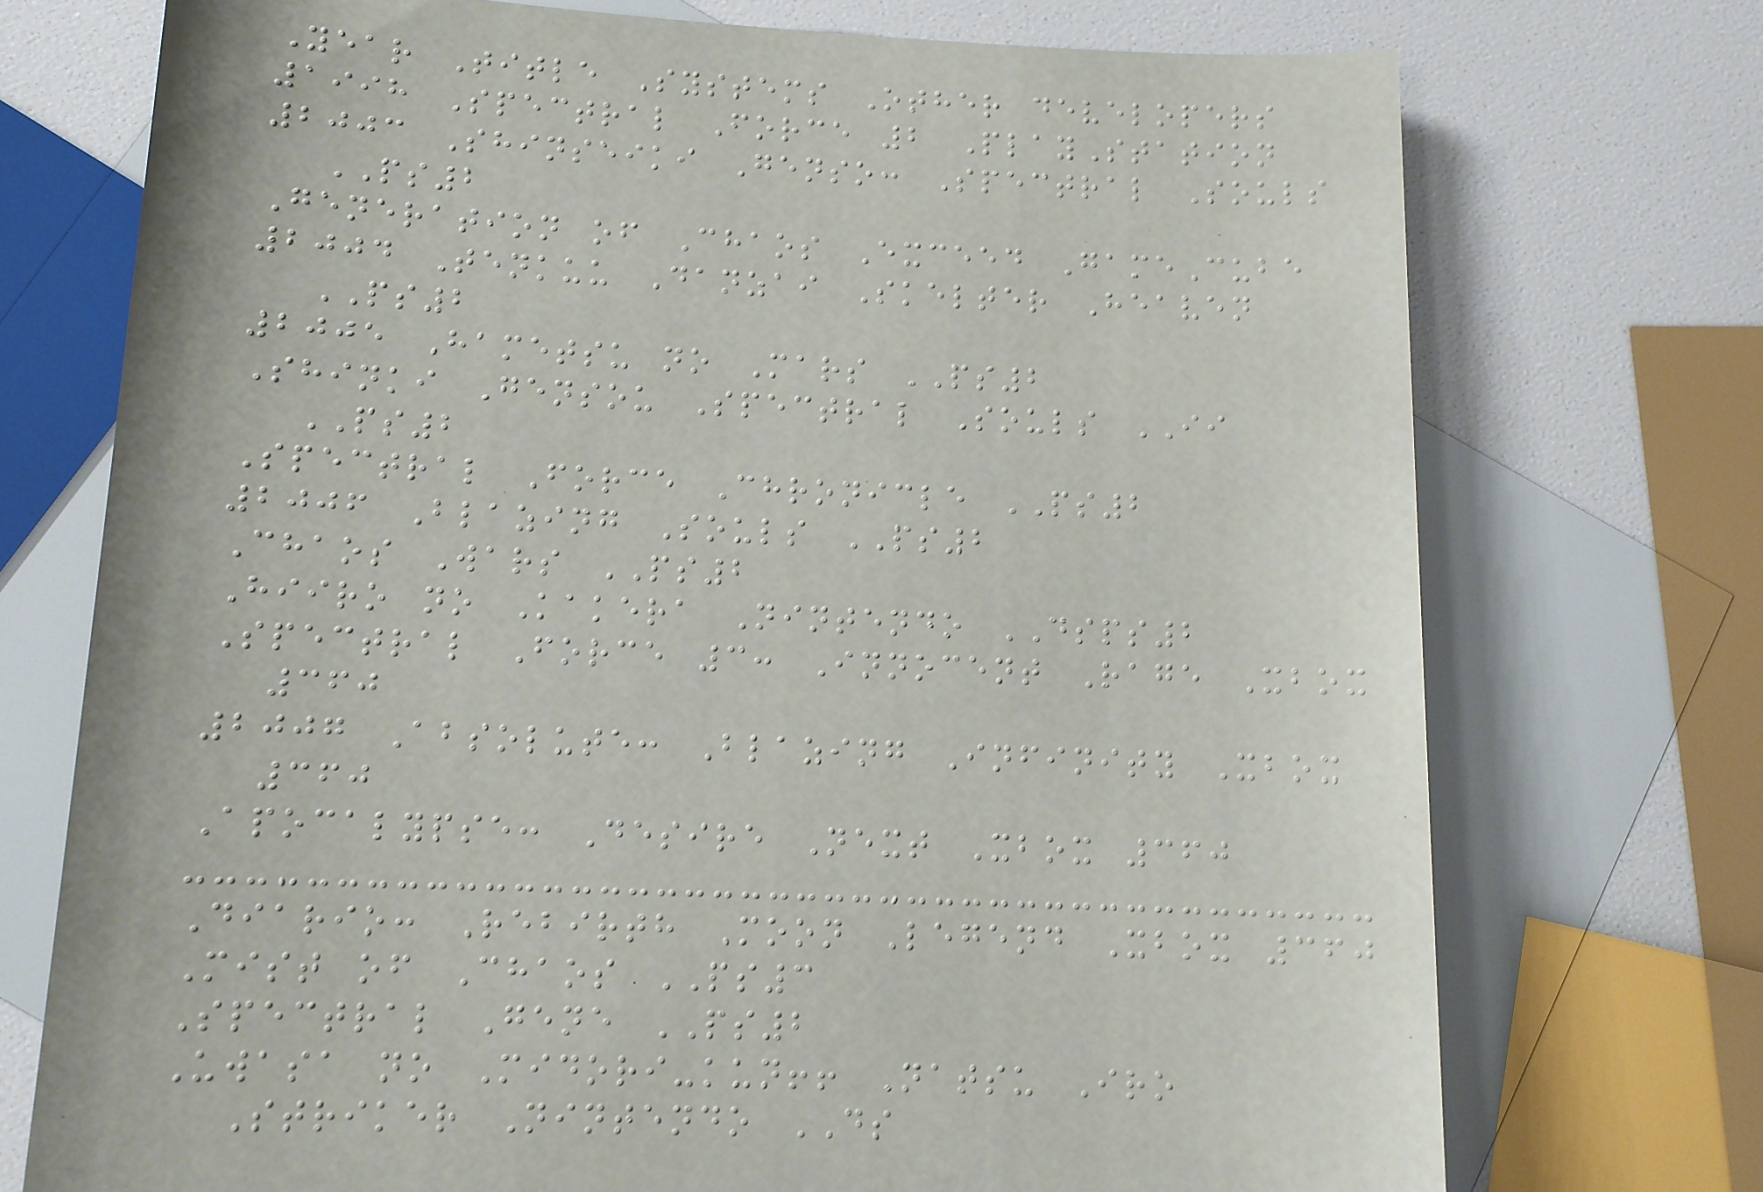Year Title Systems Other developers
1998 Spectral Force 2 PlayStation
2003 Shinseiki Genso: Spectral Souls
PS2
Generation of Chaos Exceed GameCube
2004 Tenkuu Danzai Skelter Heaven
PS2
2005 Hametsu no Mars PS2
Shinki Gensou Spectral Souls II
PS2
Spectral Force Chronicle PS2
2006 Blazing Souls PS2
Chaos Wars PS2
Hiiro no Kakera Nintendo DSPS2
Spectral Force 3: Innocent Rage Xbox
360
2007 Absolute: Blazing Infinity Xbox
360
Apocalypse: Desire Next Xbox 360
Diario: Rebirth Moon Legend Xbox 360
Mist of Chaos PS3
Spectral Gene PS2
Uwasa no Midori-kun!! Natsu Iro
Striker Nintendo DS
